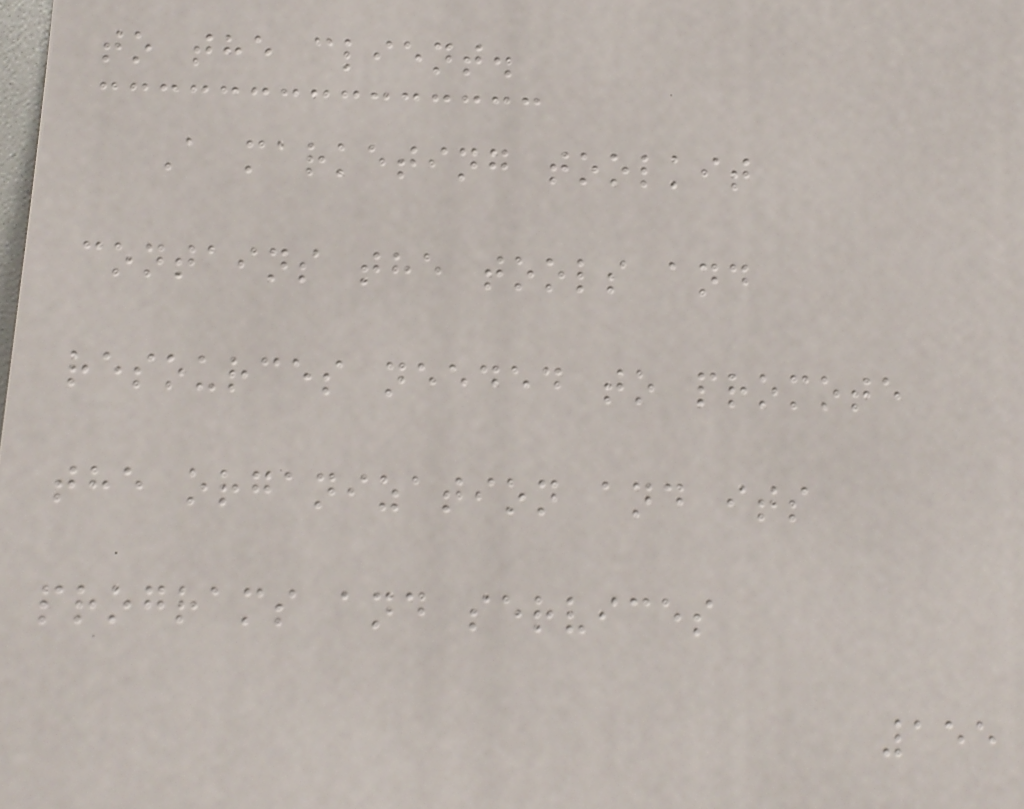to the client.
A marketing toolkit
contains the tools and
resources needed to promote
the organization and its
programs and services
155
